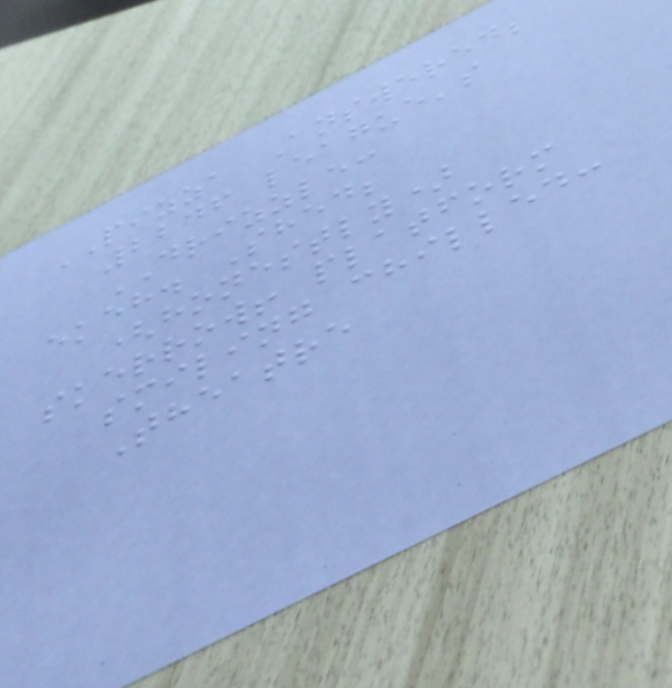PIZZA Answered;
2246 league's
DRIZZLE:
ekeh. Shed;
(honestly)
skerrow! platform
smiling chilled:
Theatre
